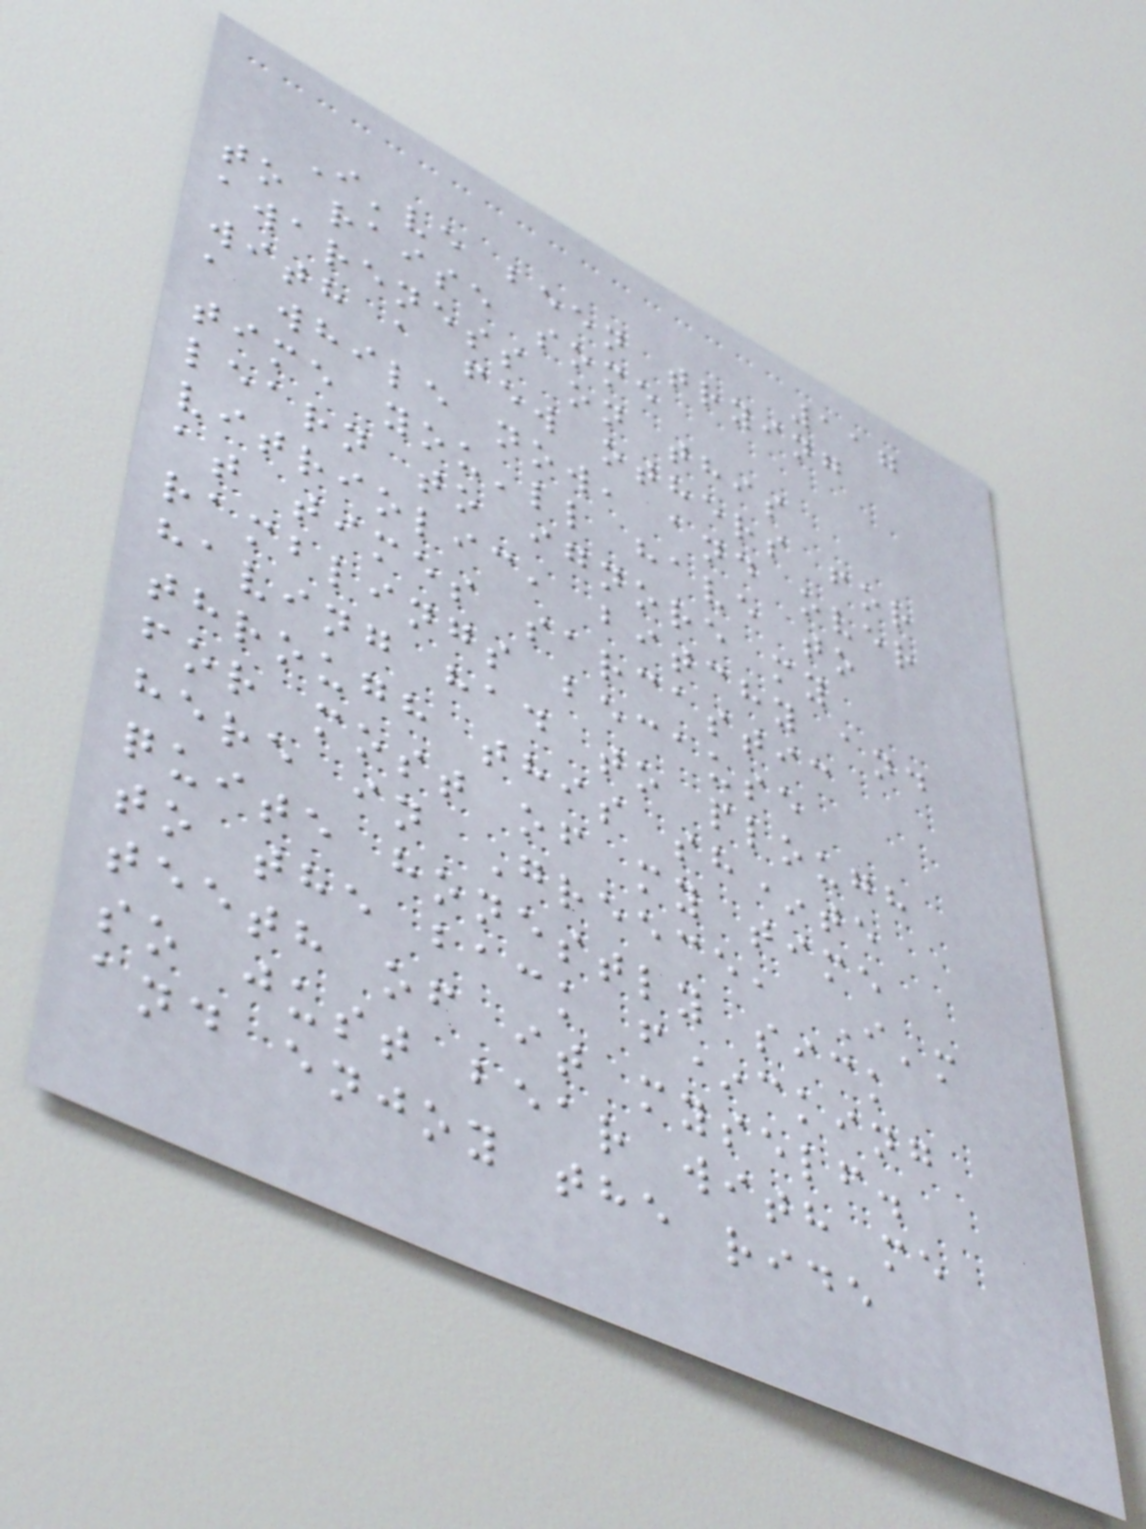117
I've been trying
to raise some
awareness on this
with a few others for
a while now, and over
time you'll have to
learn to ignore my
vitriolic, bitchy and
at times sarcastic
ramblings because
having had to plough
through this sh*te
for most of my time
here in Greece, I'm
quite honestly sick
to the back f*cking
teeth of it myself.
so just bear with me
and enjoy the ride
